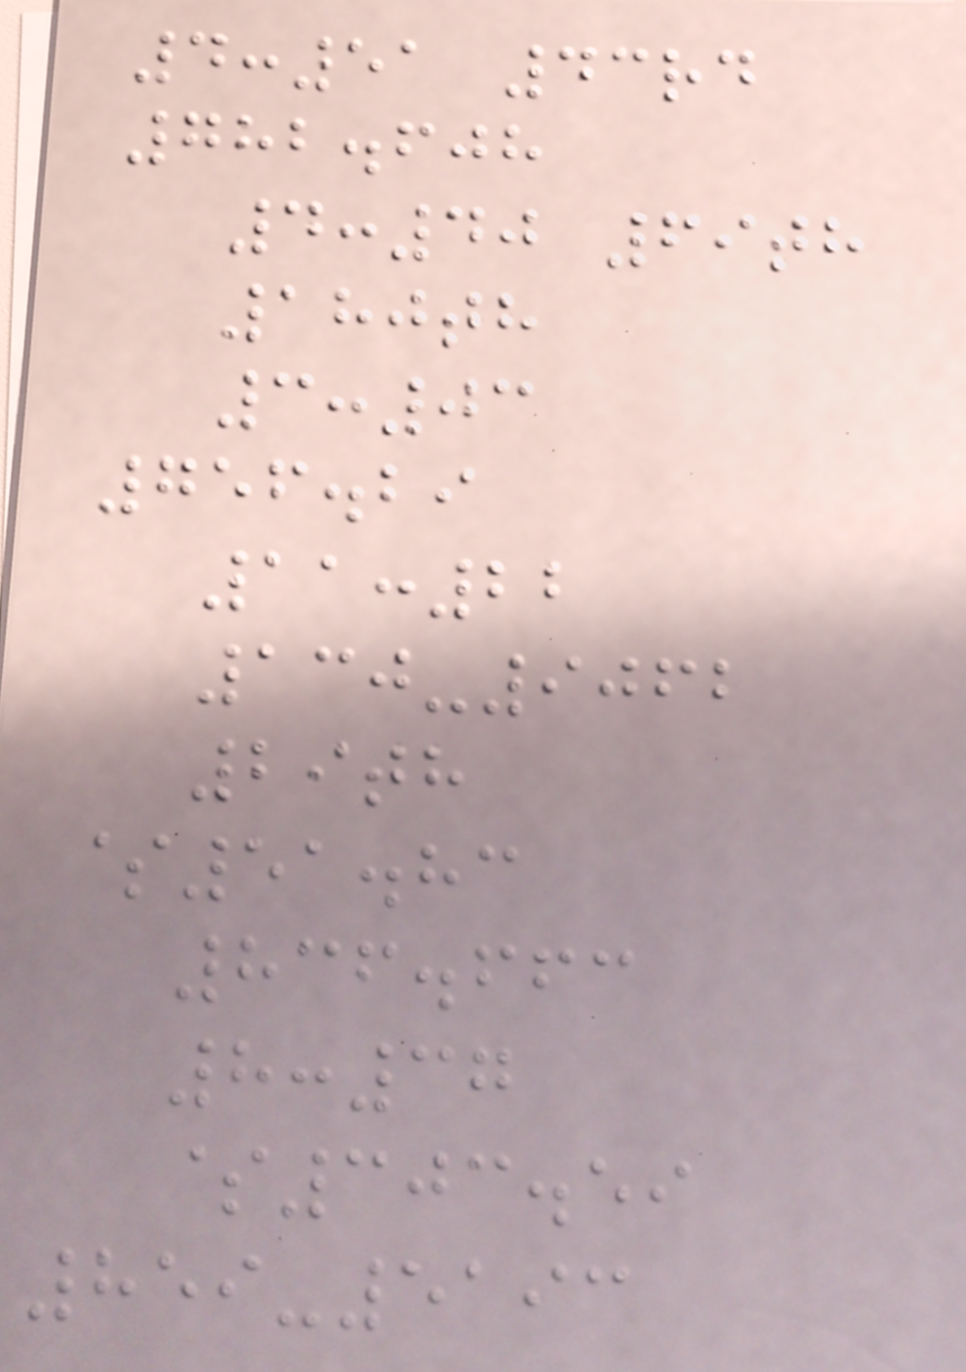4:51 43rd
782.608
4:40 69th
180th
3:03
756.29
11:22
130-9062
29th
$51.83
836.663
8:37
$303.59
859-5193
